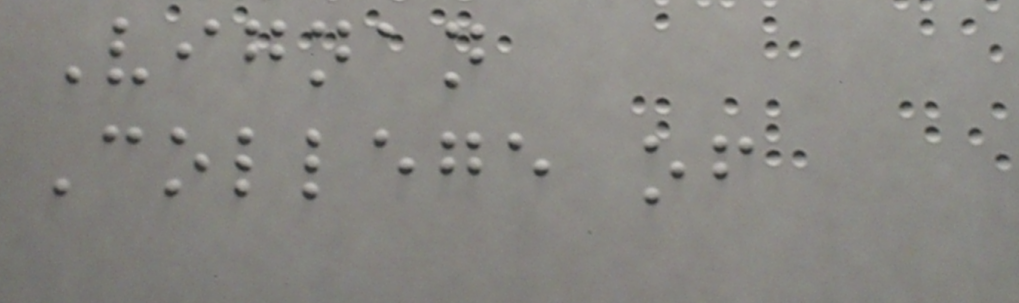Vignan
College of
